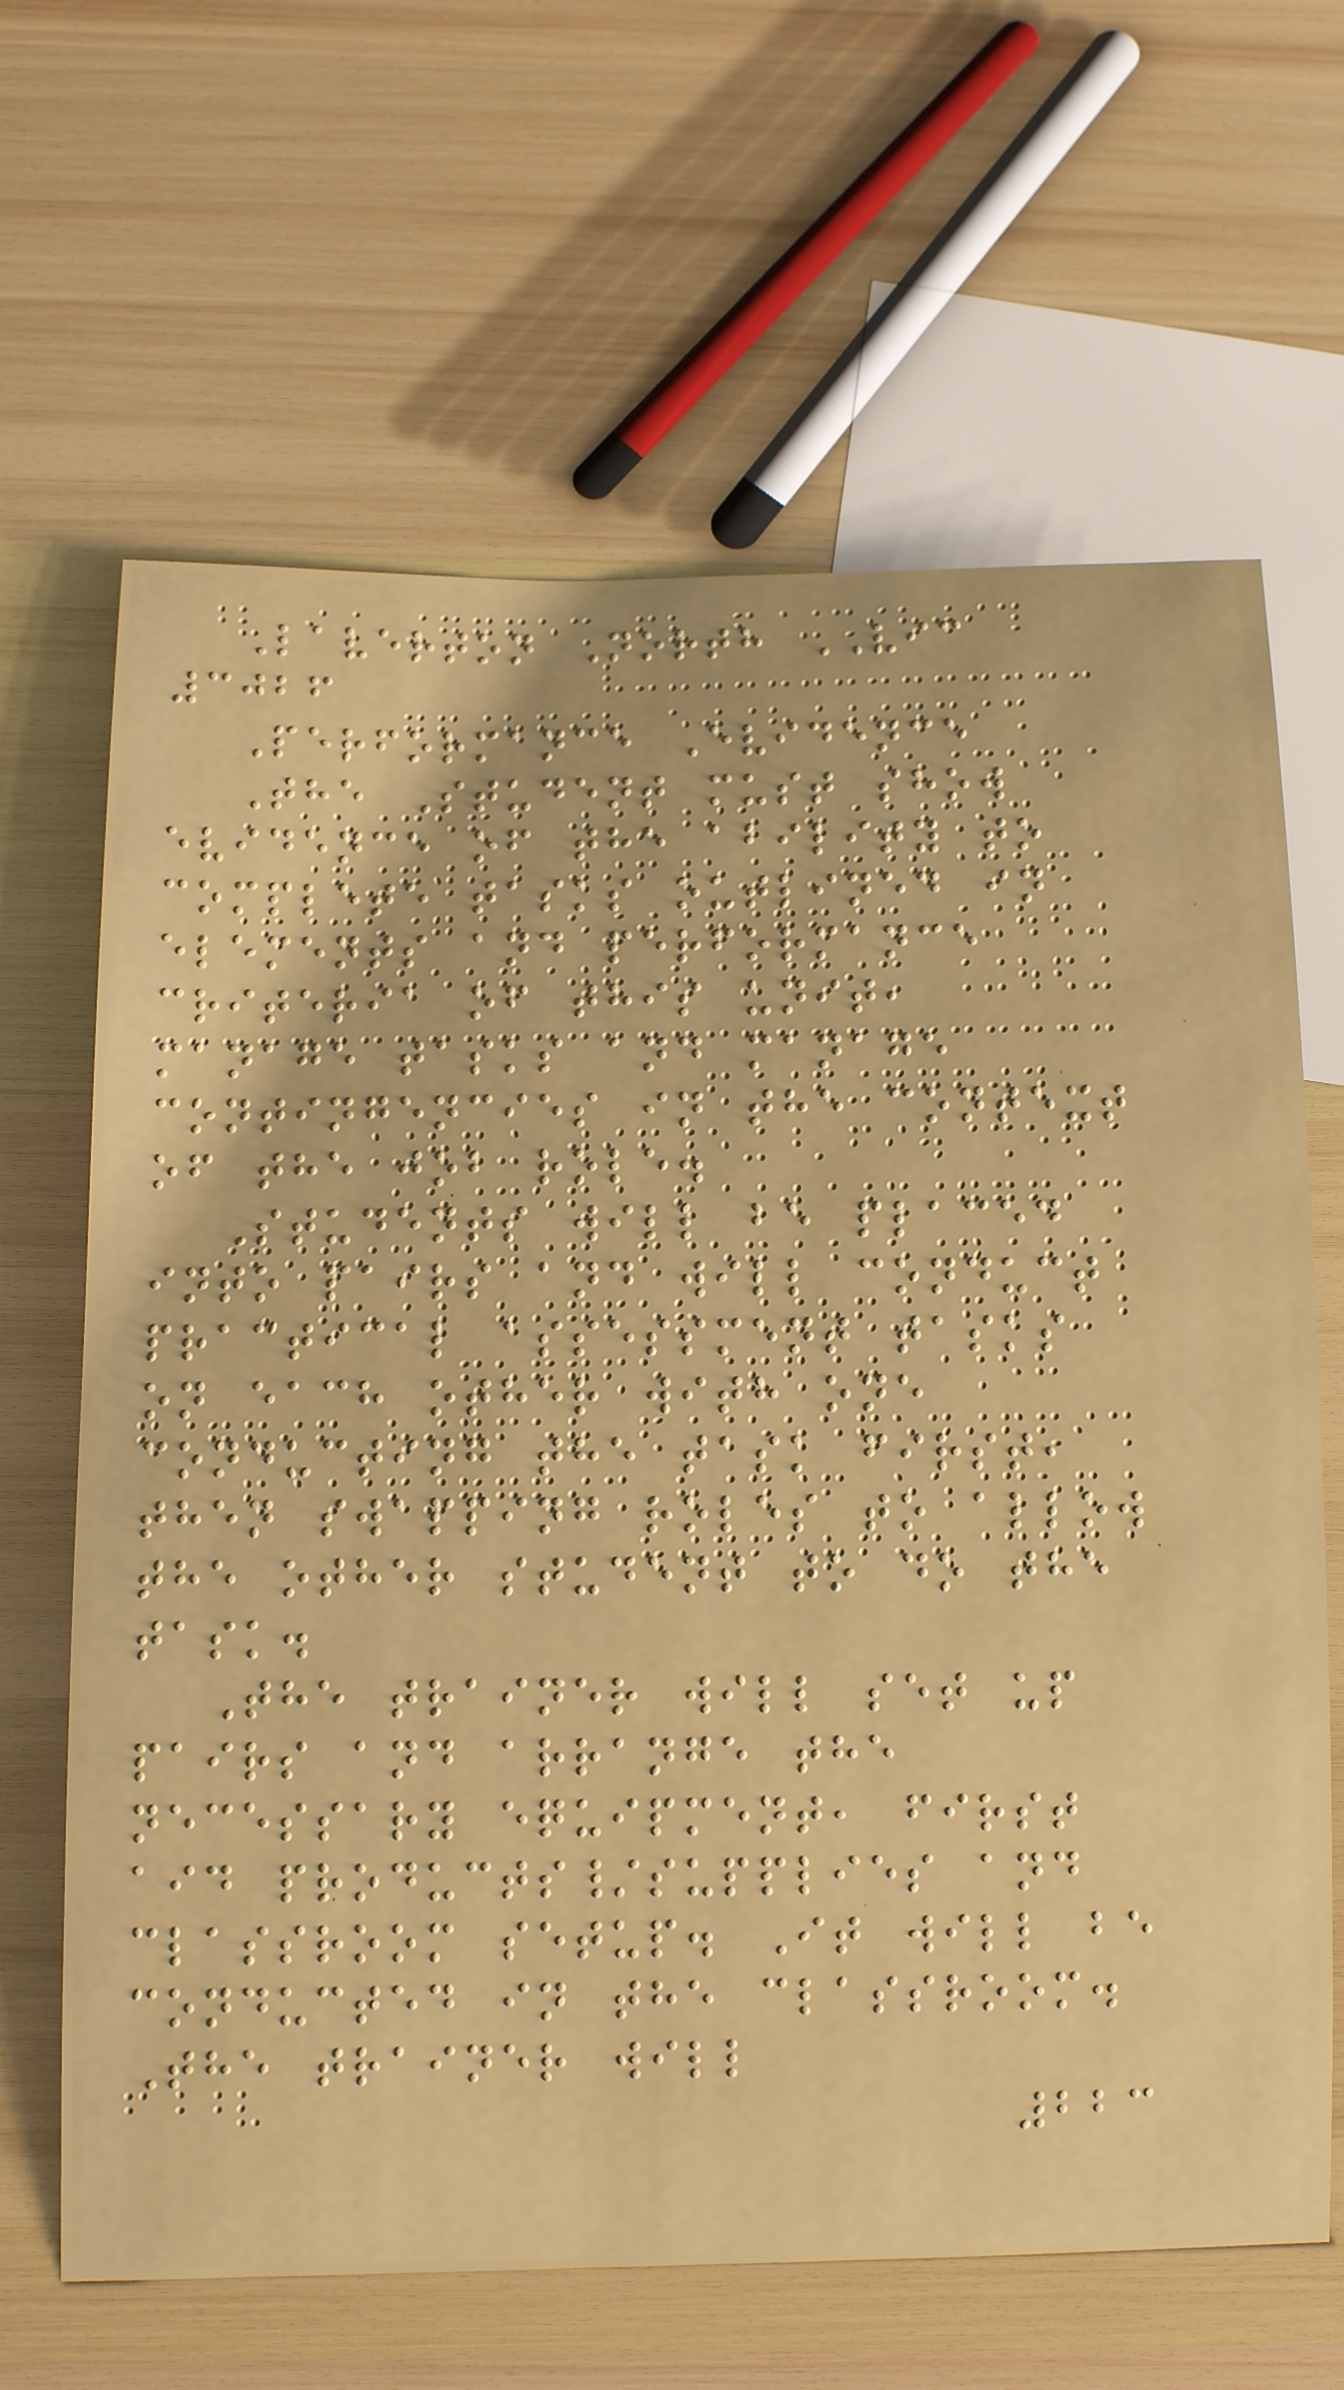Laverton North VIC
3026
Performance Evidence
The Student must show
evidence of the ability to
complete tasks outlined in
elements and performance
criteria of this unit,
manage tasks and manage
contingencies in the context
of the job role.
Students will be placed
into pairs and will conduct
practical assessment tasks
on each other with one
conducting the task first,
then swapping roles to allow
the other student to do the
task.
The trainer will set up
pairs and arrange the
necessary equipment, first
aid products/supplies and
classroom setup. It will be
conducted in the classroom.
The trainer will
223
